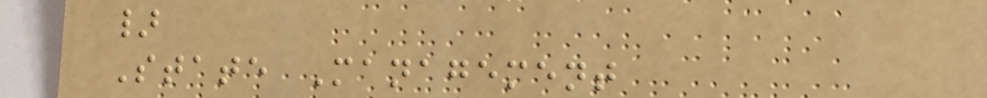}
State Management
